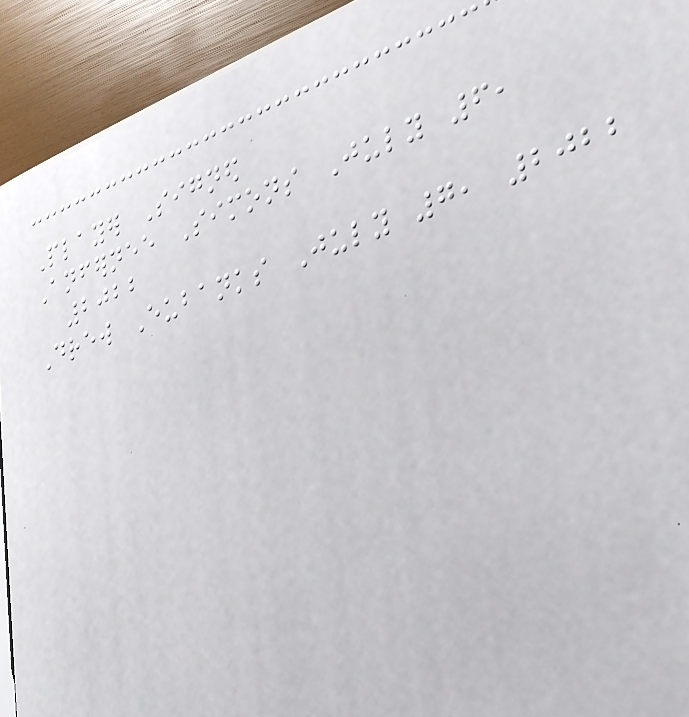Player Signed
Anfernee Simons July 6,
2022
Drew Eubanks July 7, 2022
